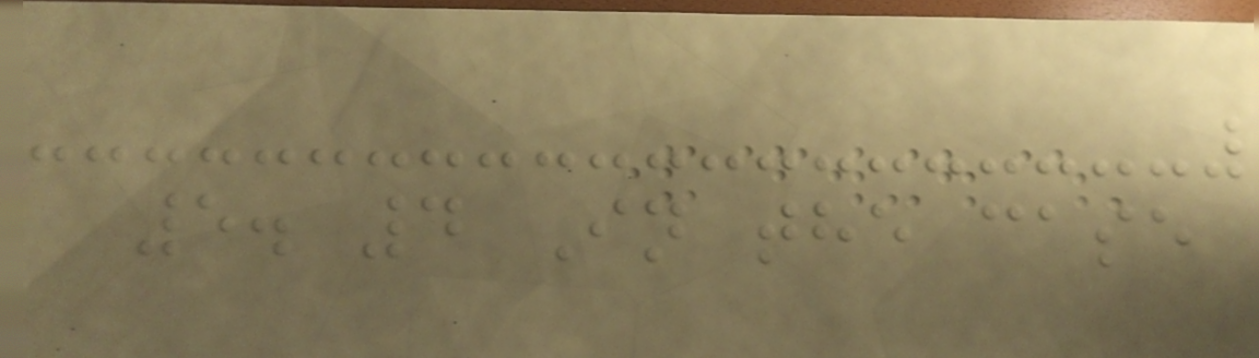5. 4 In the case
